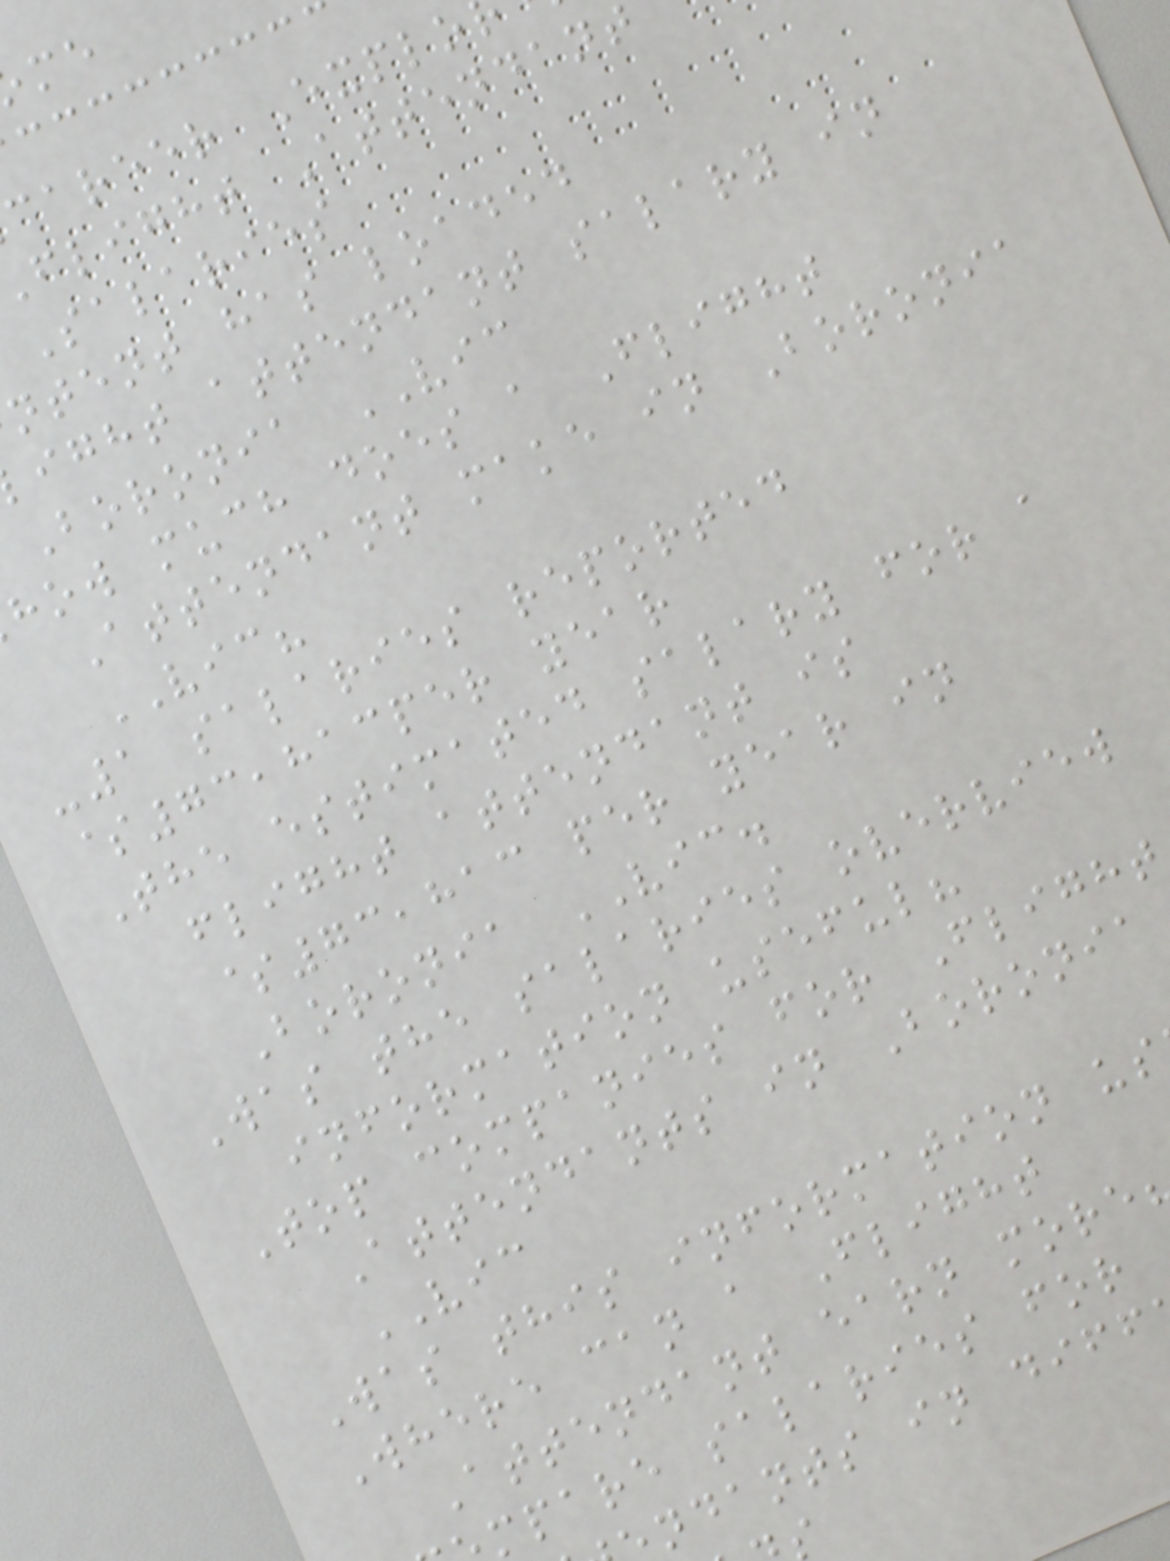career Explo
flight Attendant
Salaries
ntent has loaded
ight attendant salary in
Boronia VIC
how much does a Flight
Attendant make in Boronia
VIC?
-1 salaries reported
$73,813per year
The estimated salary for a
flight attendant is
$73,813 per year in
Boronia VIC.
Was the salaries overview
information useful?
Top companies for Flight
Attendants in Boronia
VIC
Was this information us
Where can a Flight
Attendant earn more
mpare salaries for
ndants in diff
